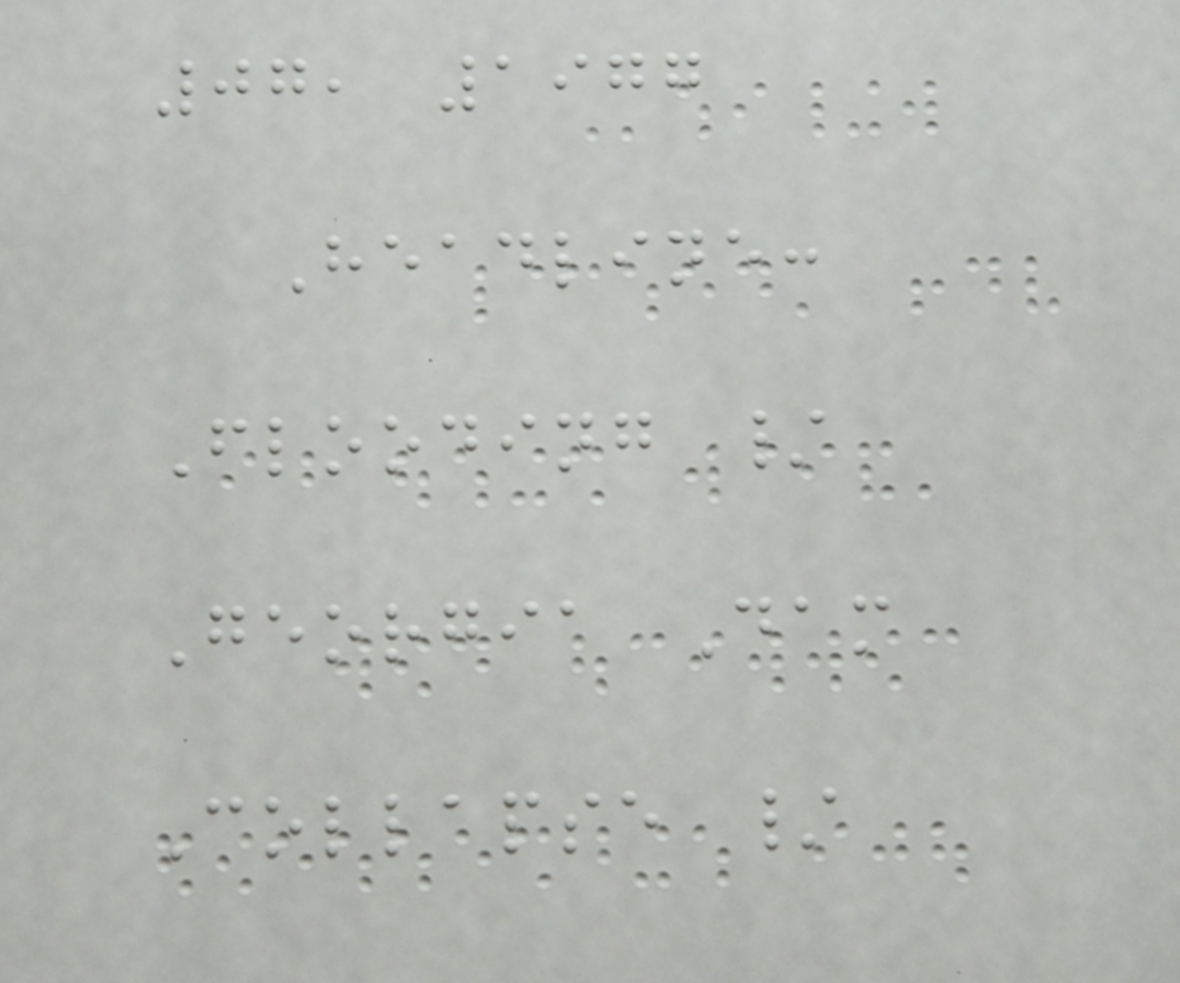07, 1977
Headline:
Flooding /
Georgia Dam
Collapse /
